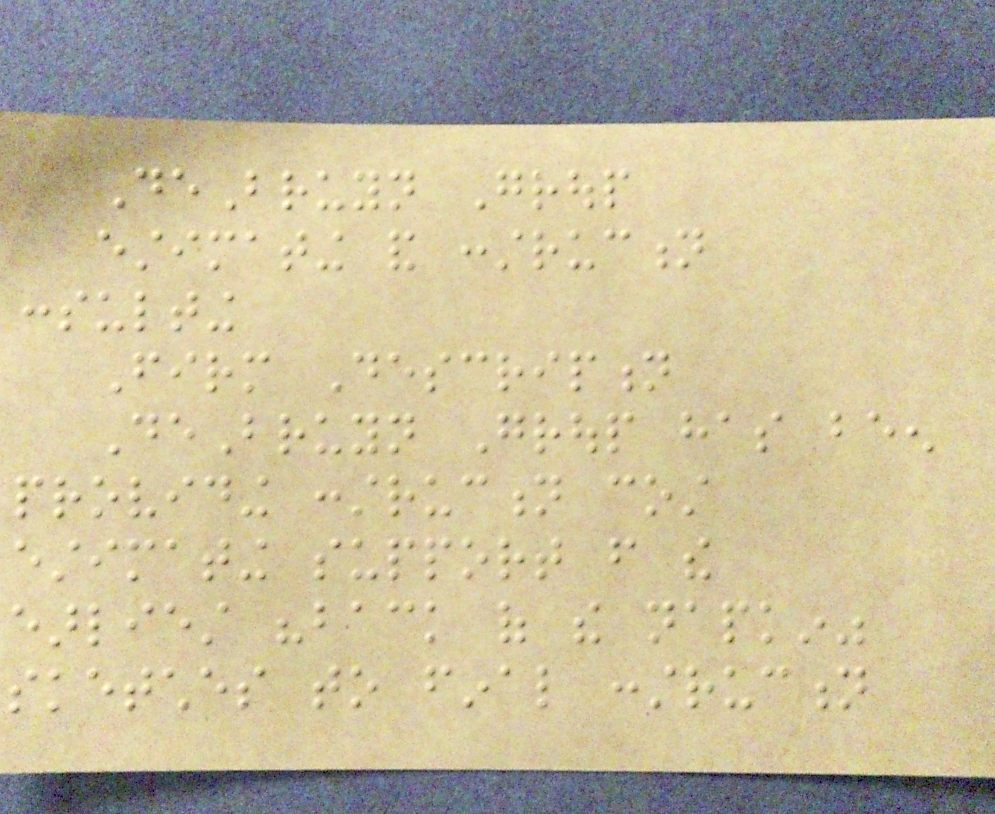DeBruyn Group
estimating and construction
consulting
Firm Description
DeBruyn Group has been
providing construction cost
estimating support from the
earliest "back of the napkin"
sketches to final construction
